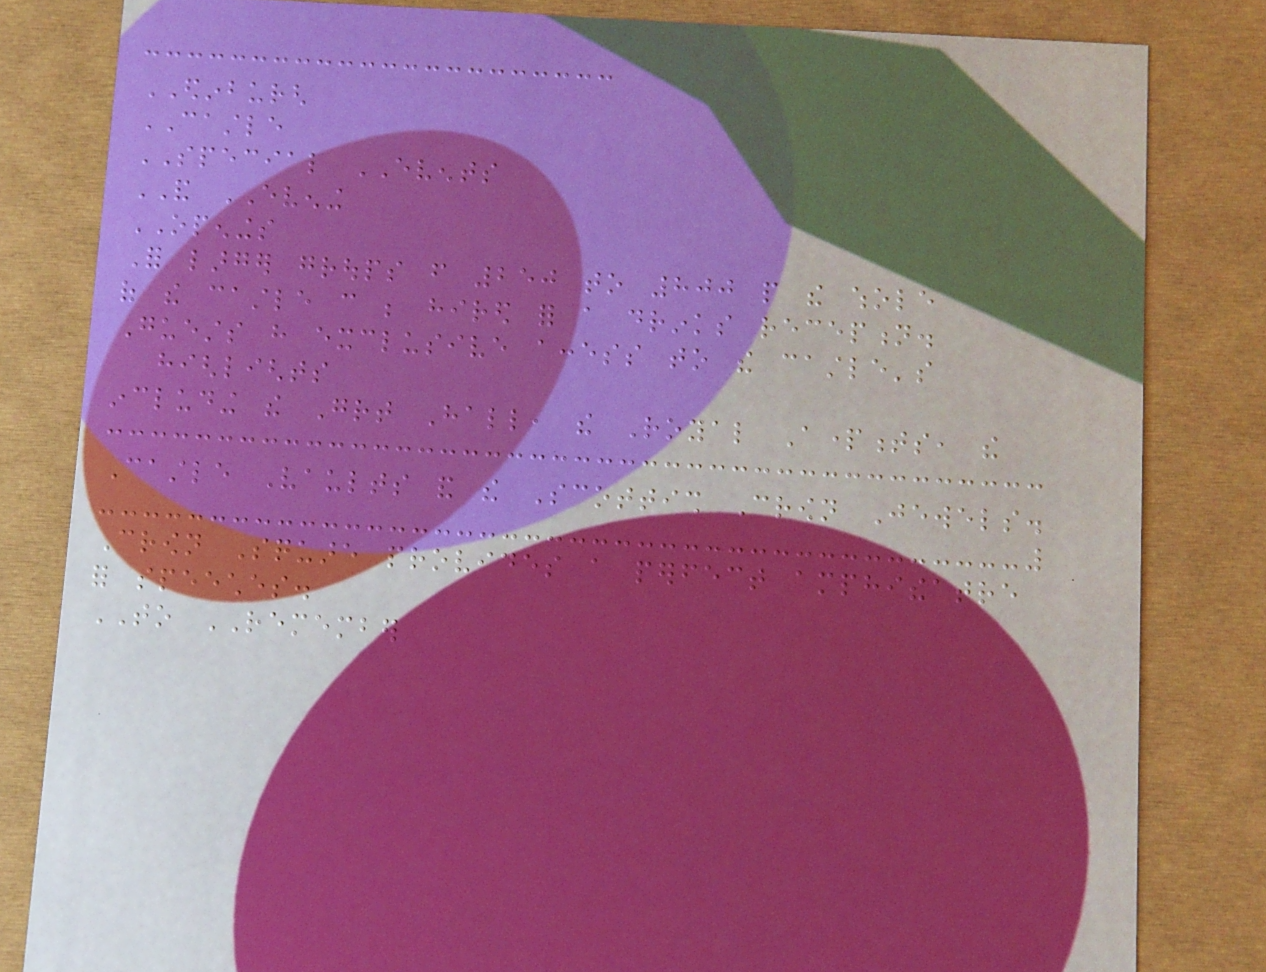EDINBURGH
CASTLE
SPECIAL EVENTS
AND EVENING
OPENINGS
For larger groups from 250 to 800 people the whole
of the castle can be hired for a drinks reception.
Guests have exclusive access to the castle's
highlights
including the Great Hall, the Royal Apartments, the
Castle Vaults and the Scottish Crown Jewels.
Crown Square provides a perfect amphitheatre
for speeches.
TO REMEMBER
